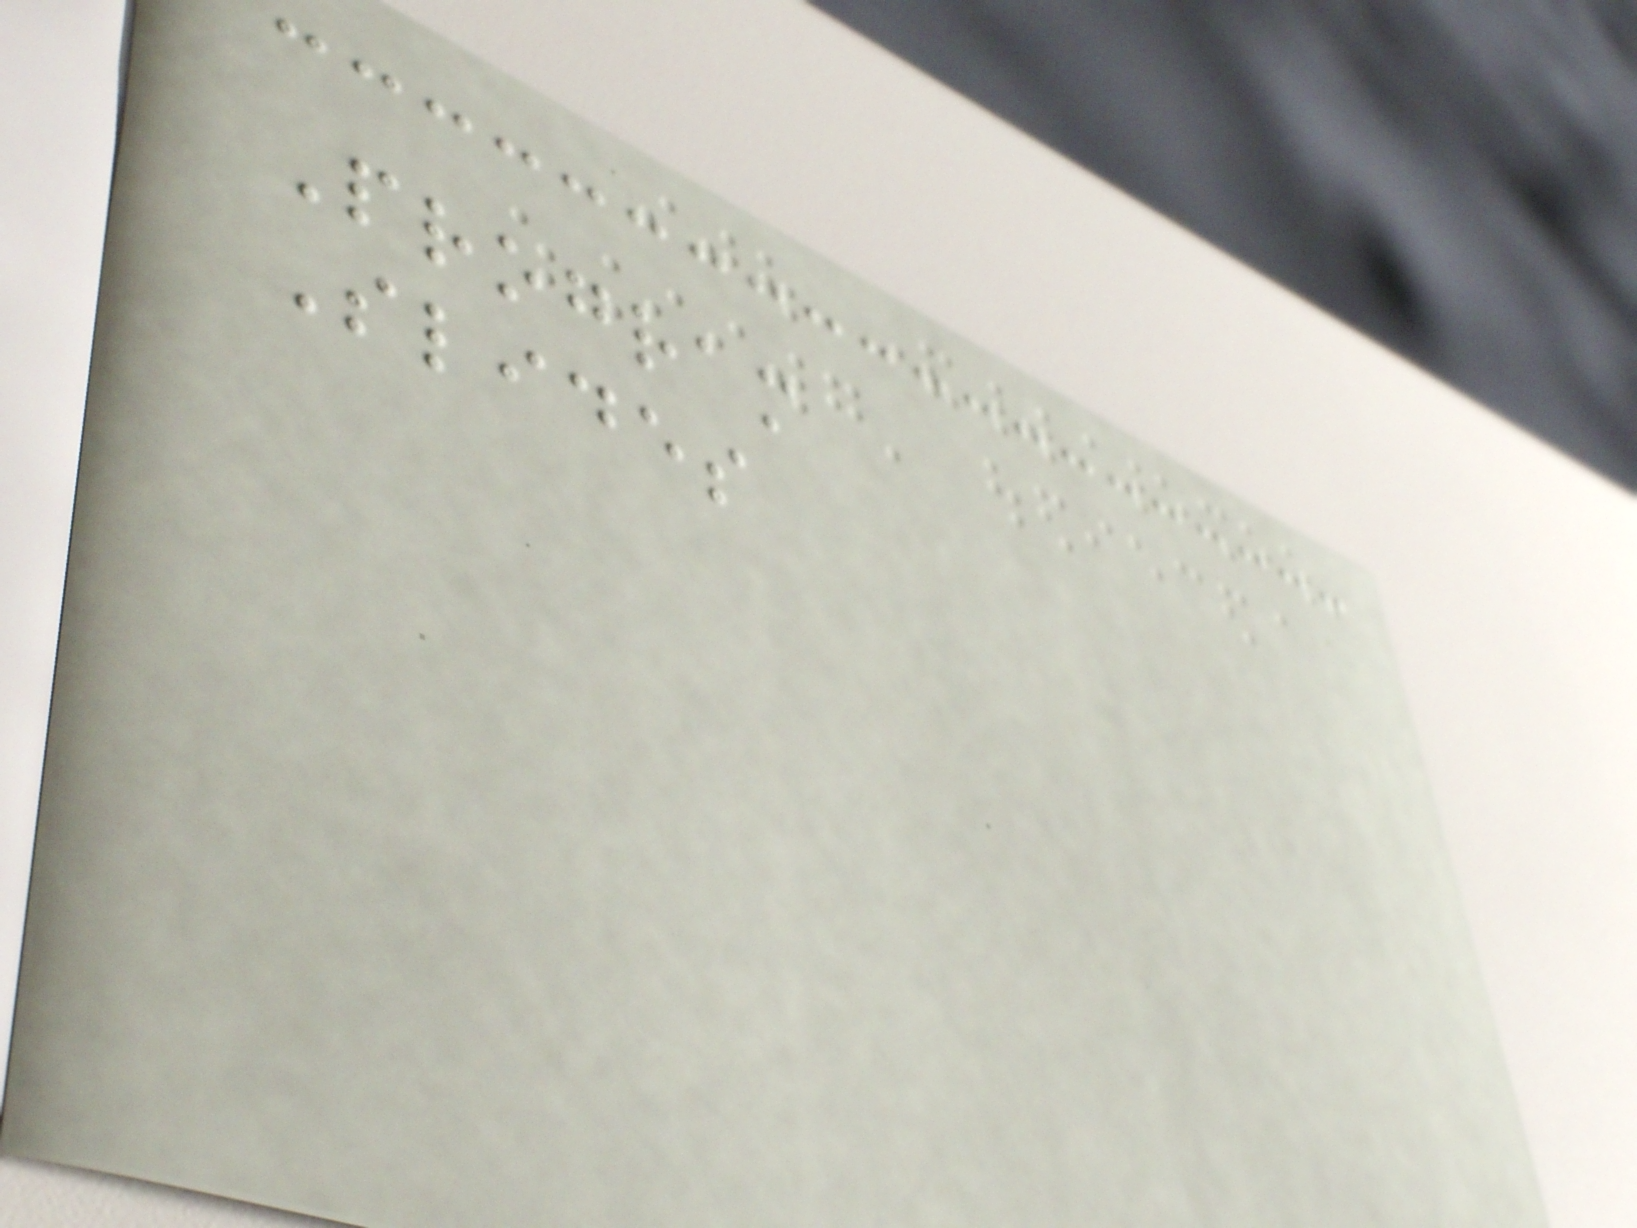Program
Slides
